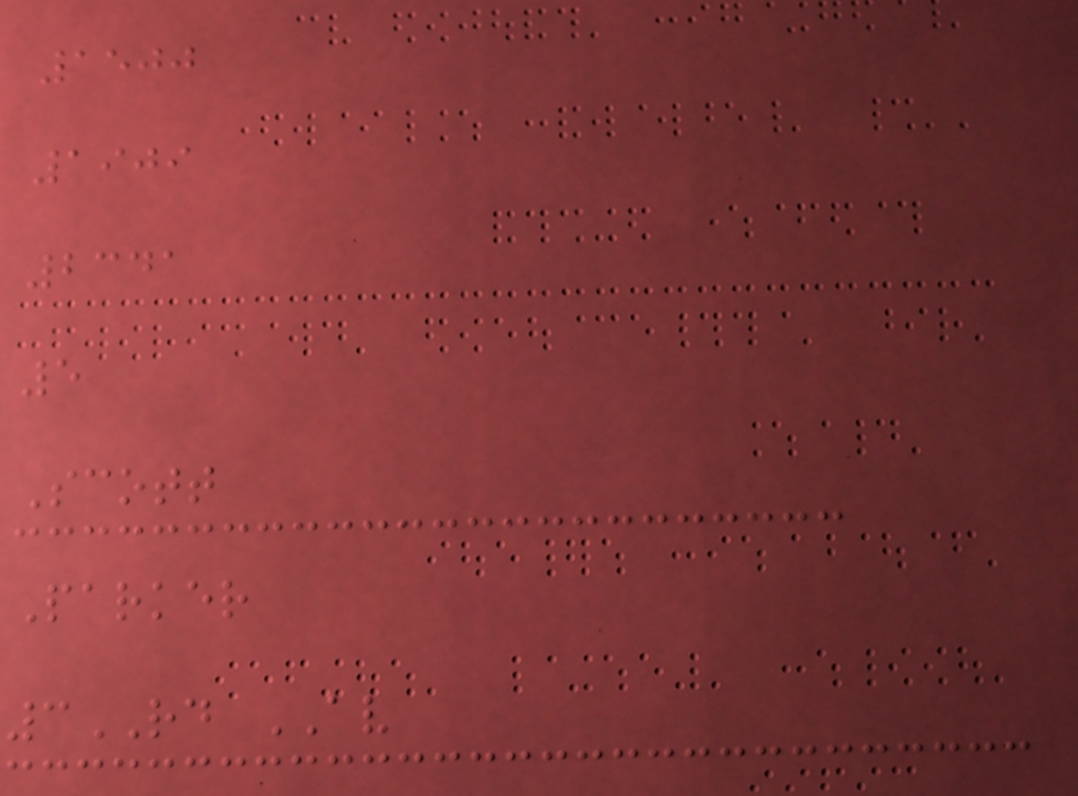1500
1909
2341
5
Scott
Parker
3RD AV
